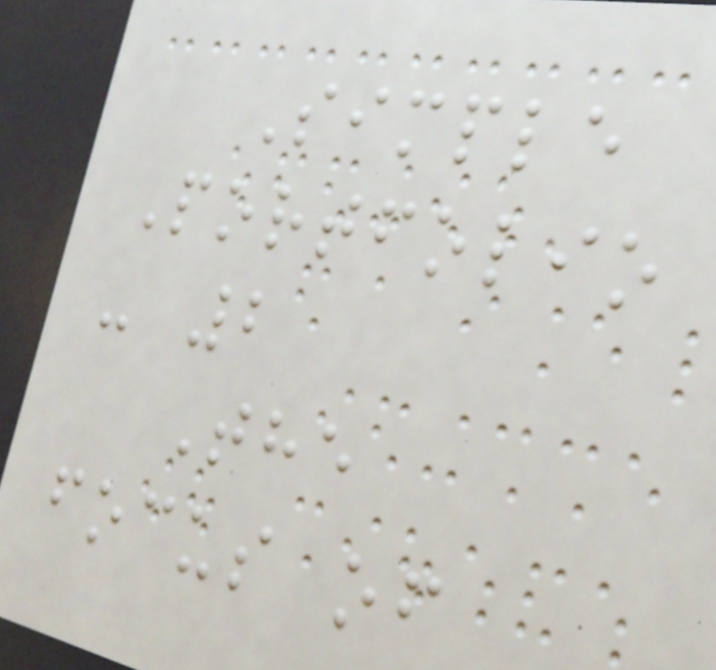Simple
Portfolio
- 2
The
focus of
